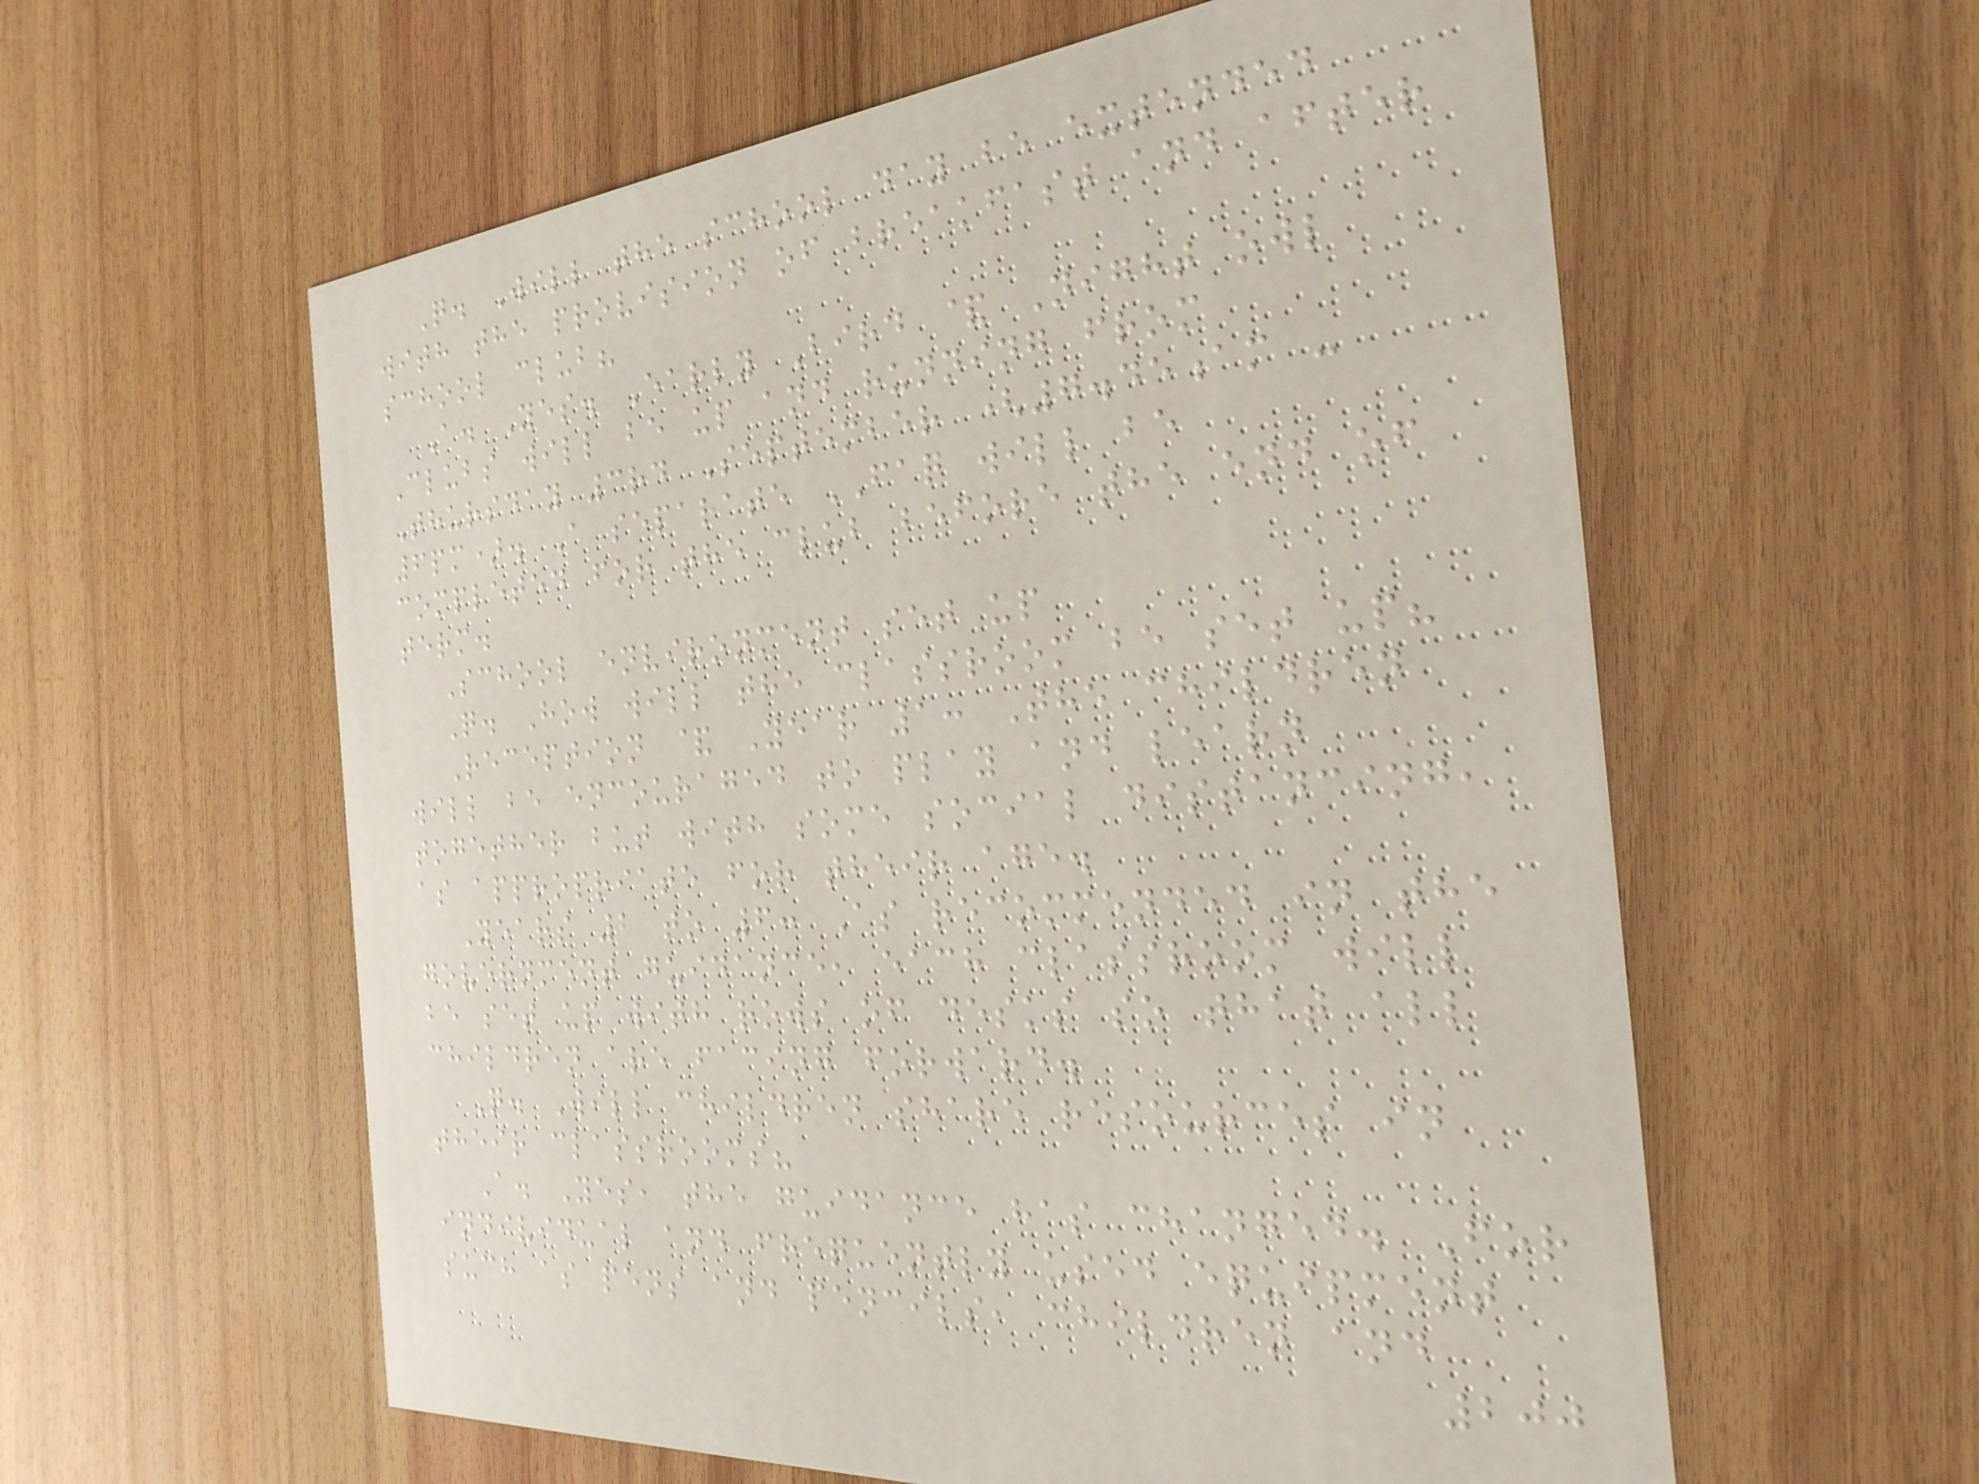Q. Will the school day be extended
with the provision of breakfast and after
school club?
A. Yes. Early Bird & Night owl
Clubs will be up and running from
Thursday 3rd September (7.45am -
6pm). A separate FAQ will be
completed for the club before the end of
term.
School environment set up
Q. How will the classroom be set up?
Reception & Year 1: The children
will be encouraged to play and learn
together but with some social distancing,
as appropriate for their age.
Years 2 to 6: As recommended in the
government guidance, each classroom will
be set up with rows of desks so that all
children are facing forward.
Q. Will children share resources in
their classrooms?
A. Yes, the guidance has changed. For
individual and frequently used equipment
such as pens and pencils, children and
200
